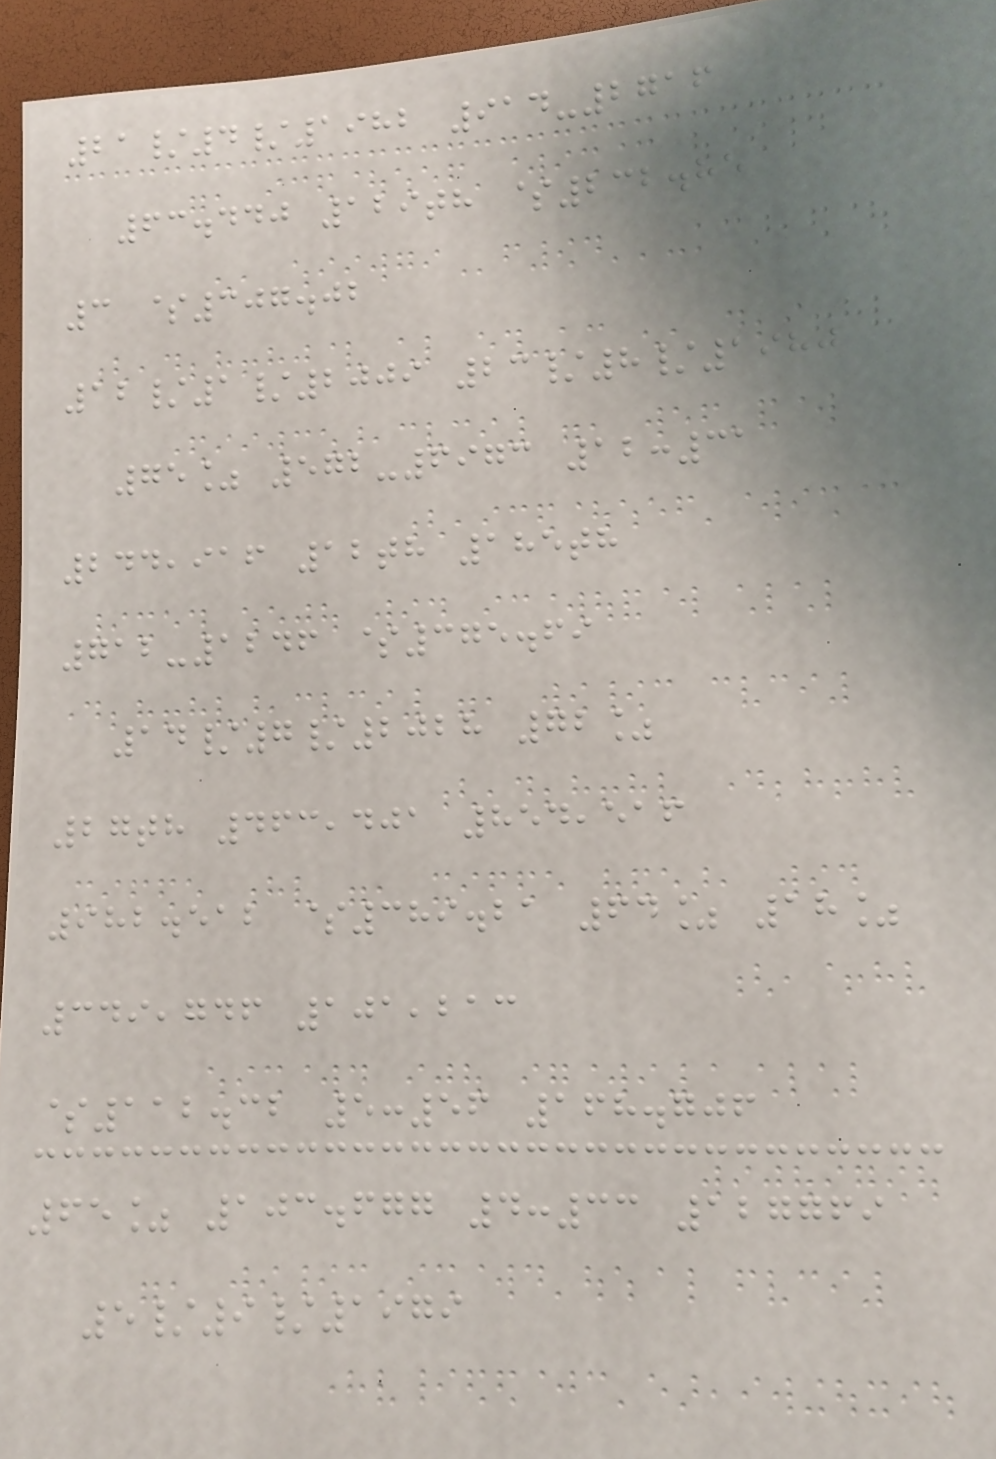21/4/1982 914-2716
63.440 129th $232.85
3 $307.02
12/1/2009 23/8/1980
75% 572-6973 12:31
244,916 12th 185th
712-1246 $375.69
14/7/2028 72%
27th 463,401 854,516
982.512 $389.21 64% 18%
349,746 101,213
$112.32 5:56 168.706
65% 103.677 4:33 127769
5/9/1979
